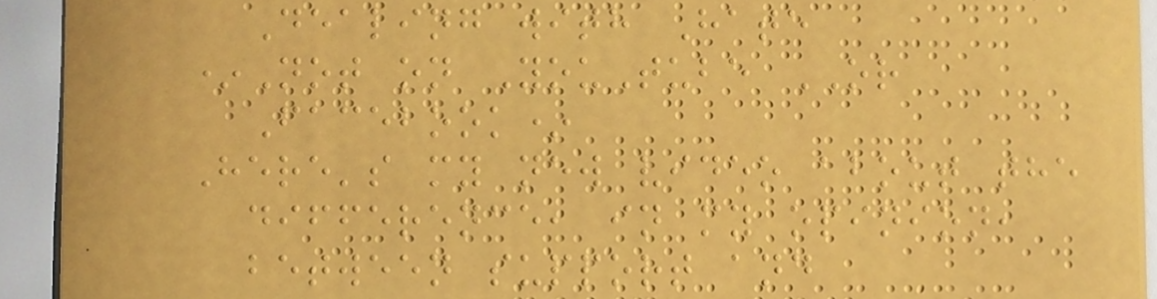Dealing with Hate
*Not on YouTube OR
Facebook*
Here's my new video about the
difference, in my opinion,
between support and
